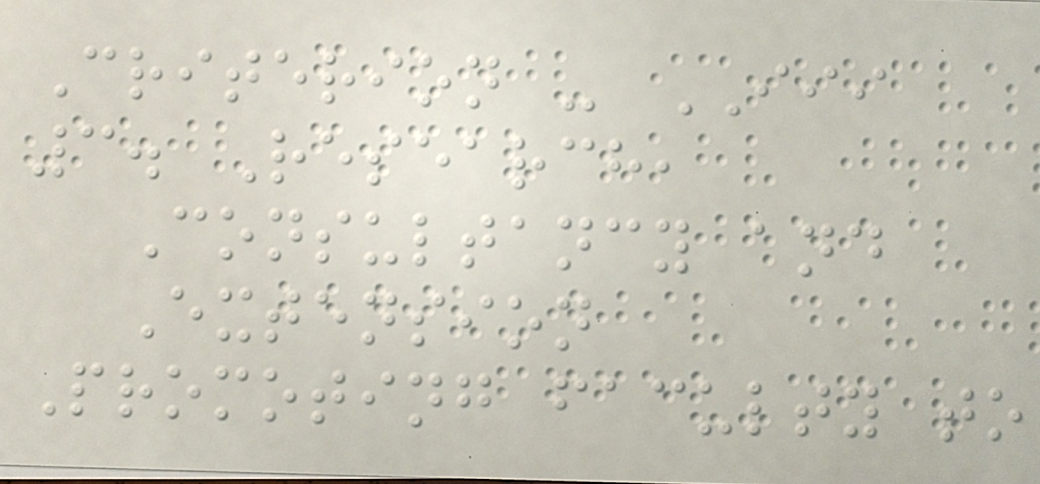Criterion - III
3. Research,
Consultancy and
Extension
Promoting faculty to
